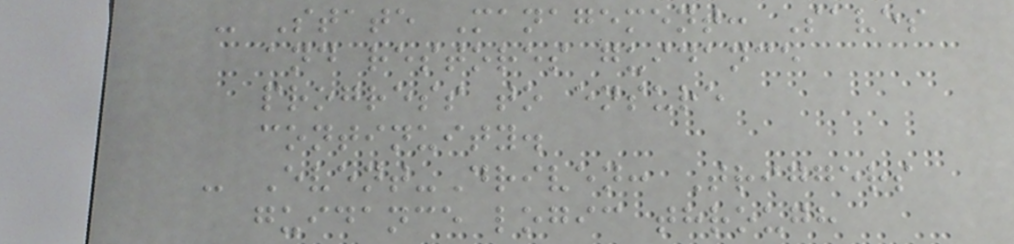- State Management: Saves
and restores guidance
progress to ensure
continuity.
- Event-Driven: Triggers
guidance logic through
